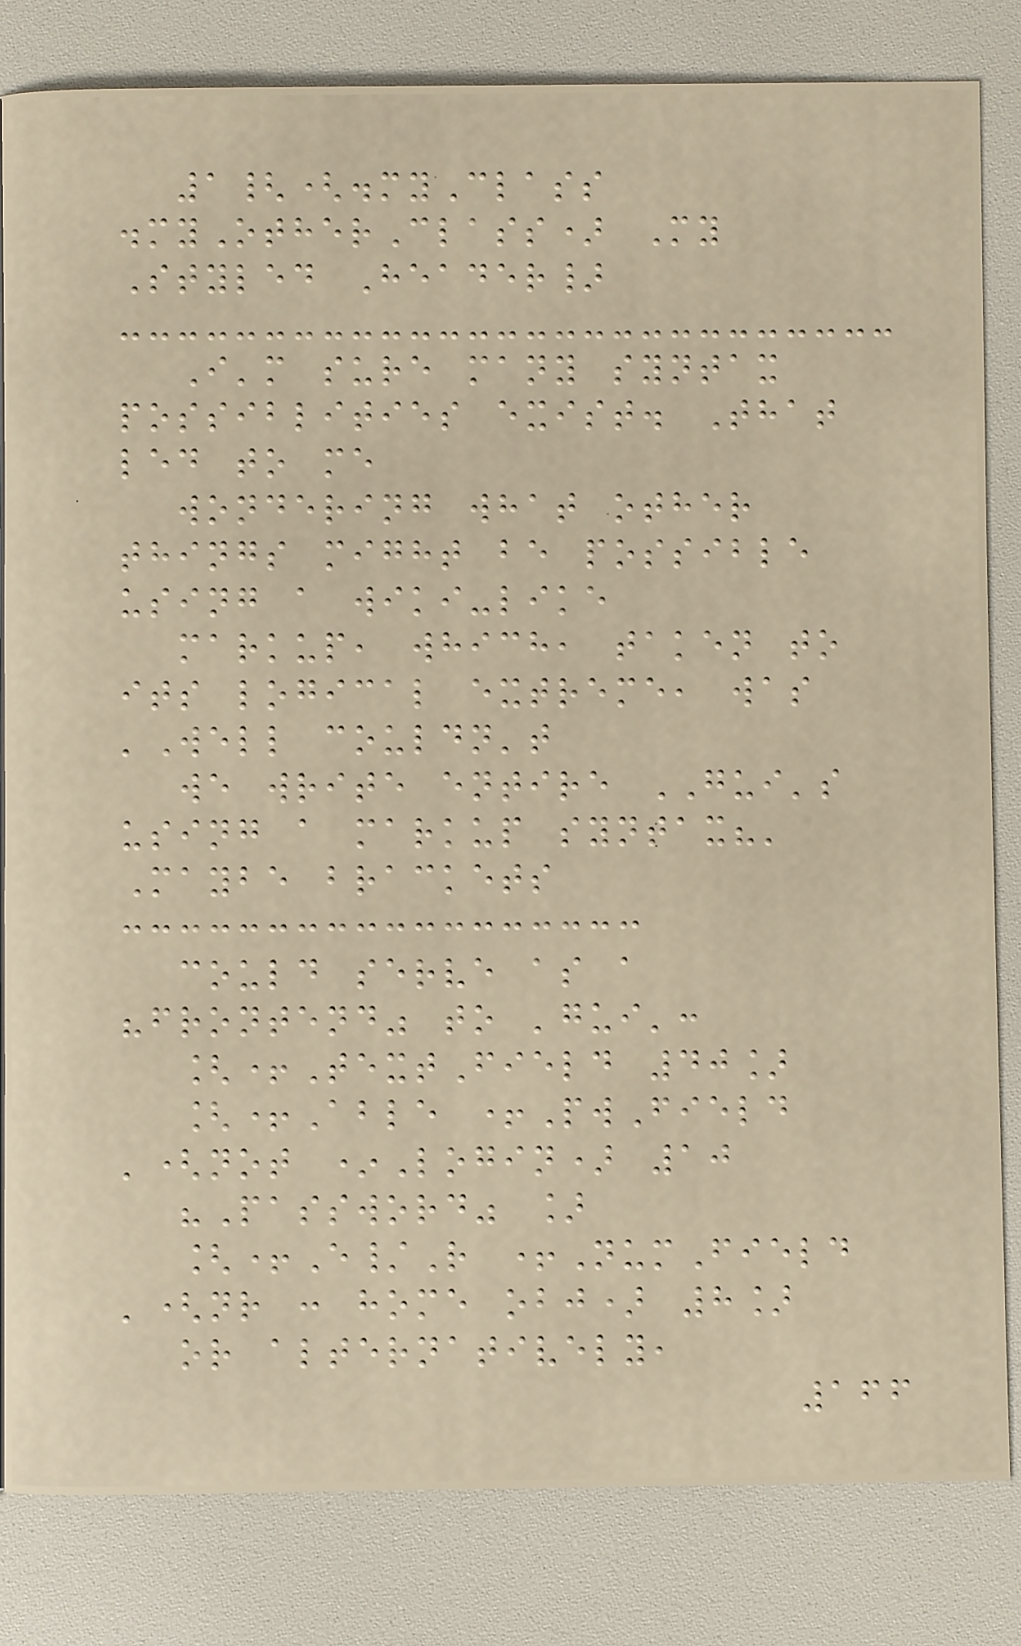1{(.myClass
.myOtherClass) My
Styled Header}
I'm sure many syntax
possiblities exist. That
led to me
wondering what other
things might be possible
using a wiki-like
markup, which, taken to
its logical extreme, was
'Well couldn't
we write entire GUI's
using a markup syntax?'
Maybe brackets
could serve as a
"frontend" to 'gui':
[+TextField 40]
[+Able +PwField
'(not *Login) 10
"Password" ]
[+E/R +NumField
'(nr : home obj) 8]
or alternatively,
166
